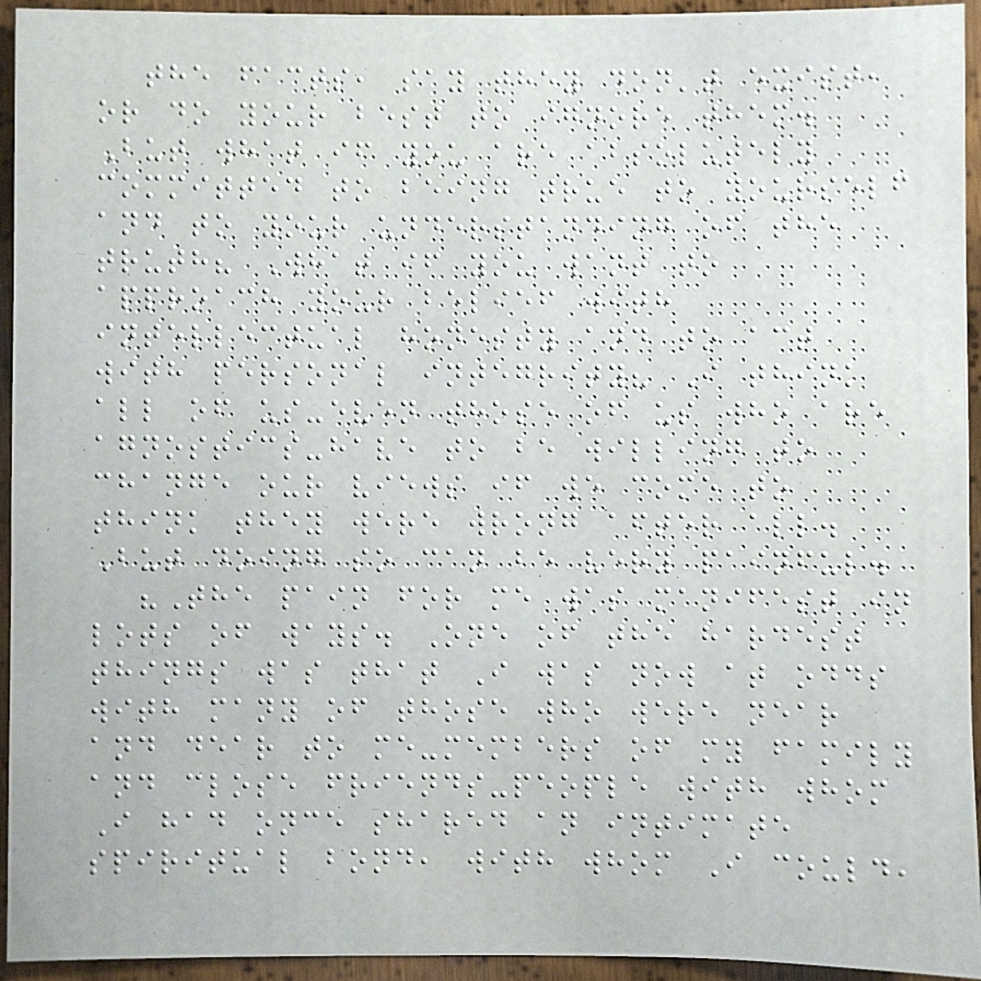the facts, say they don't exist,
or do your best to ignore them.
But what if you are absolutely
committed to being true to yourself
and to your understanding of the
truth? What if you want to
approach your belief with
intellectual honesty and to act
with personal integrity? I think
all of us-even those of us who are
agnostics-have to be willing to
change our views if we come to
think they were wrong after all.
But doing so can be very painful.
"The pain for me was manifest in
lots of ways. One of the hardest
things was that I was now at odds
with many of those who were near
and dear to me-members of my family
and close friends-people with whom
I had once shared an intimate
spiritual bond, with whom I could,
